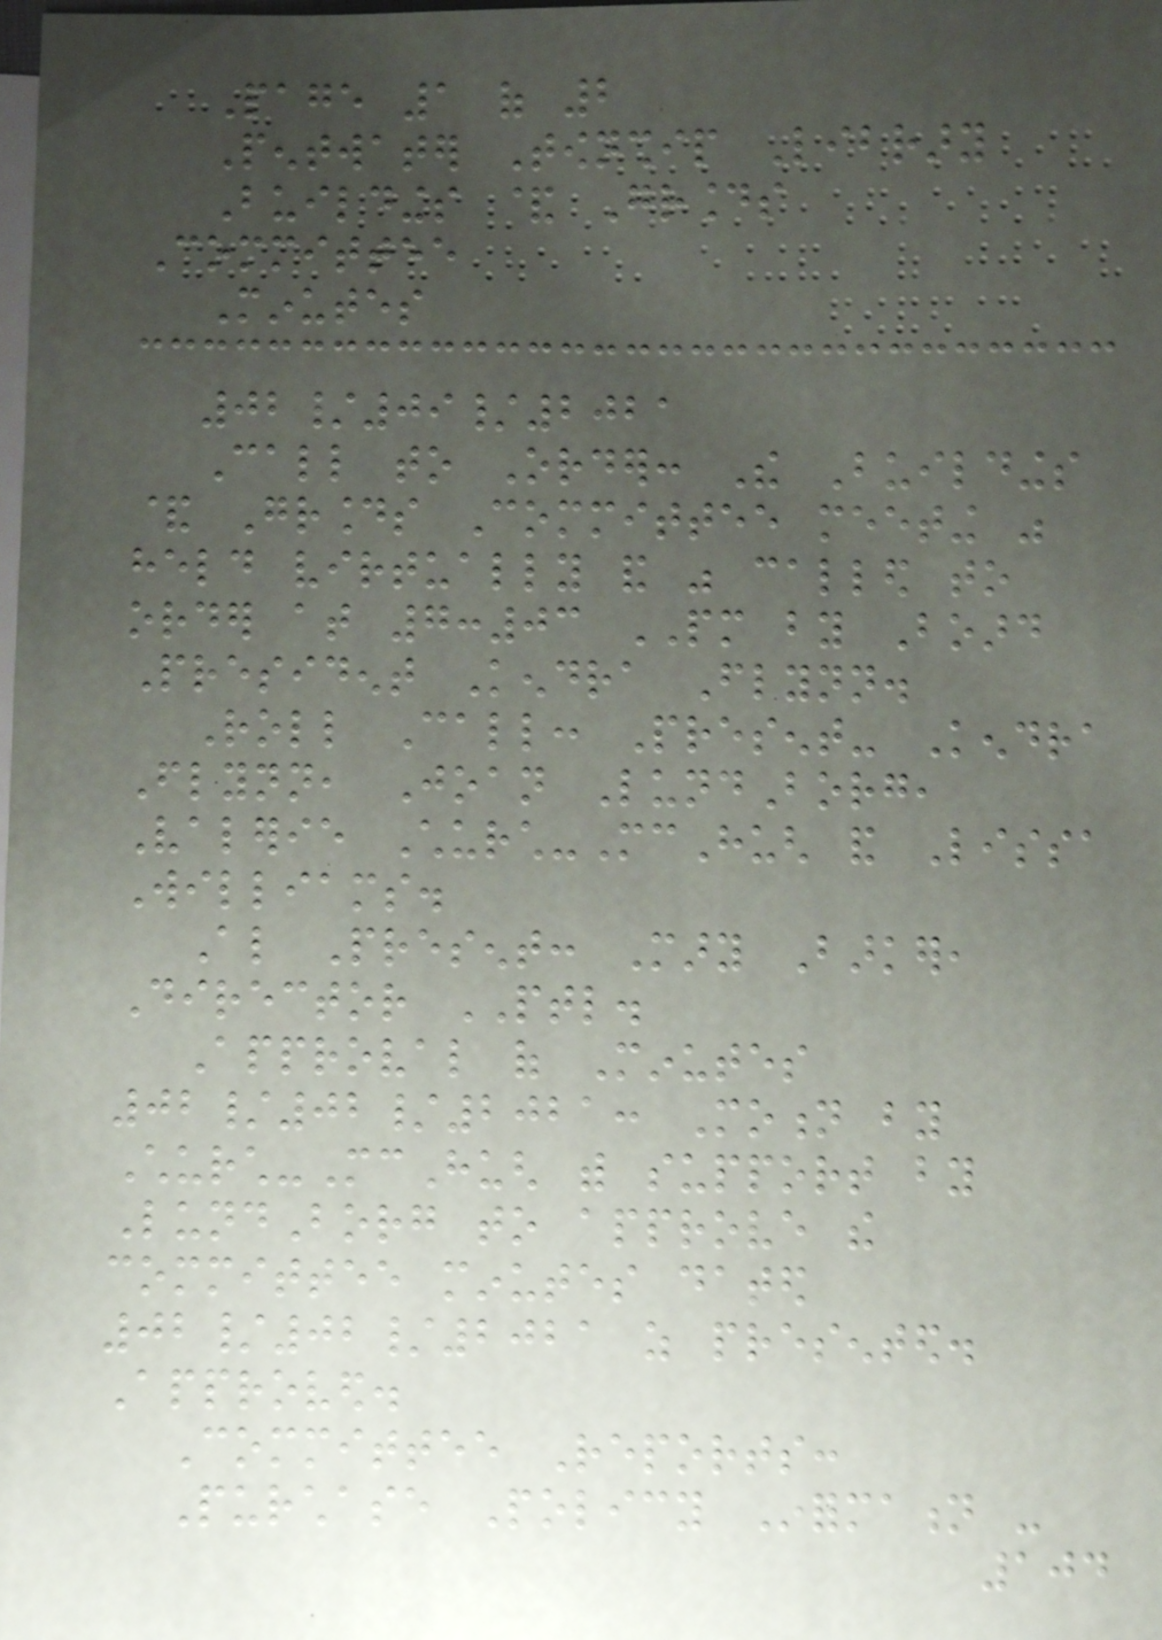Page 1 of 2
Pentwater Township Library
Buildings & Grounds
Committee
Minutes
02/09/2021
Call to Order: The Buildings
& Grounds Committee meeting was
held virtually and was called to
order at 7:03 PM by Board
President Kendra Flynn.
Roll Call: Present- Kendra
Flynn, Joan LundBorg,
Valerie Church-McHugh and Lissa
Williams.
Also Present: Mary Barker,
Director PTL.
Approval of Minutes
02/02/2021: Motion by
Church-McHugh with support by
LundBorg to approve the
committee minutes dated
02/02/2021 as presented.
Approved.
Committee Reports:
Purchase Policy Information -
104
